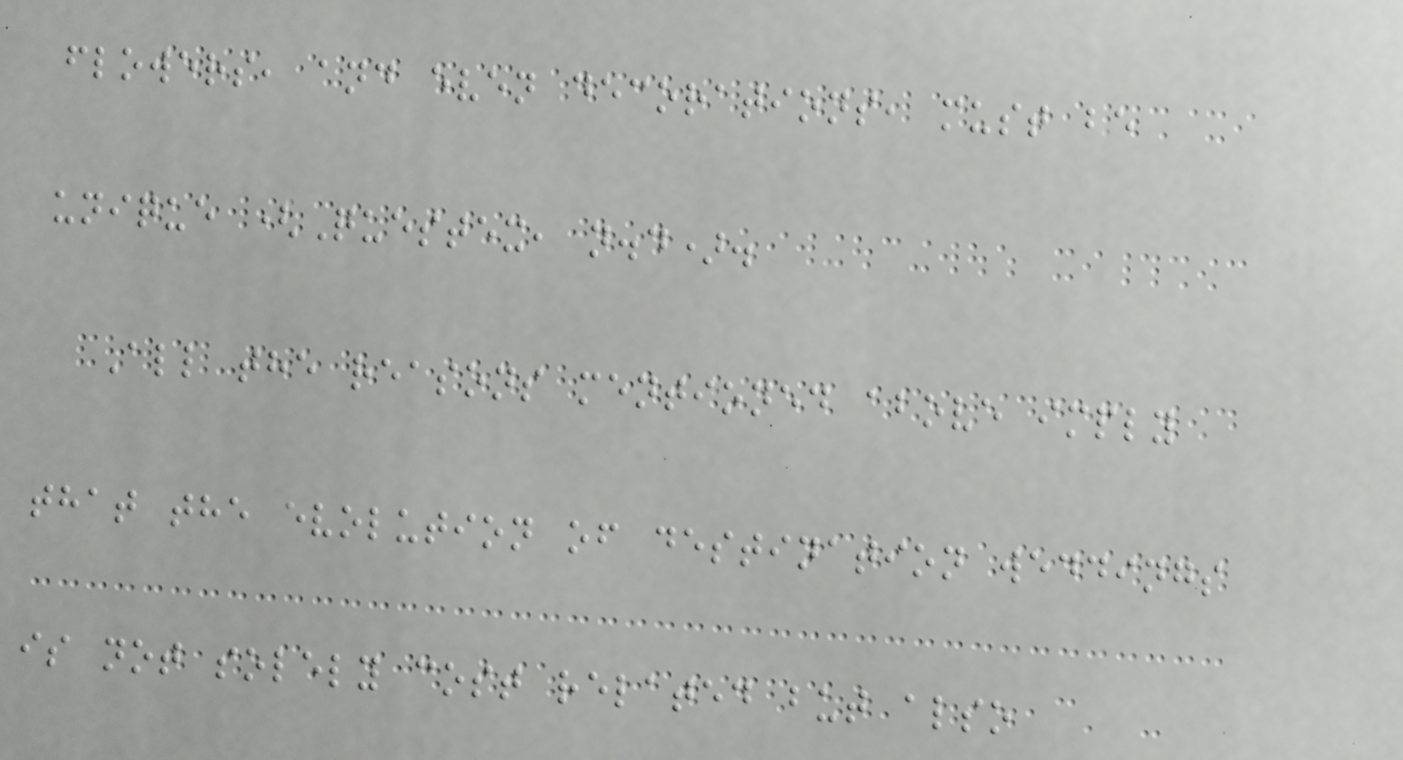flowers, and even decorations, must be
unique (Questex, n.d).
All the reasons mentioned above imply
that the evolution of destination weddings
is not solely cost related but also
